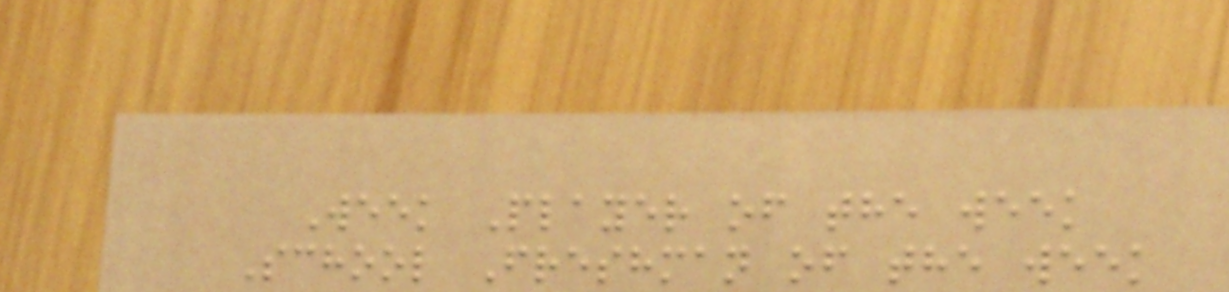Week Player of the week
School Freshman of the week
